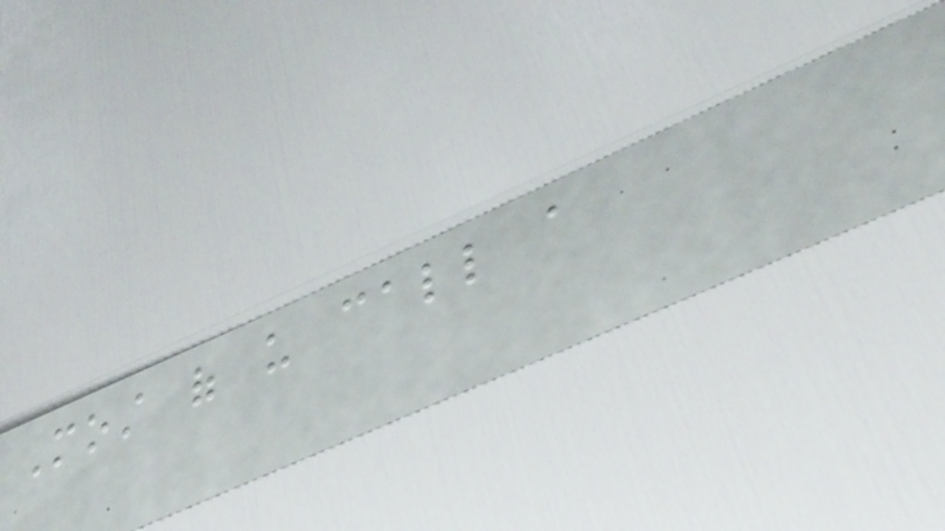Most of us call a
